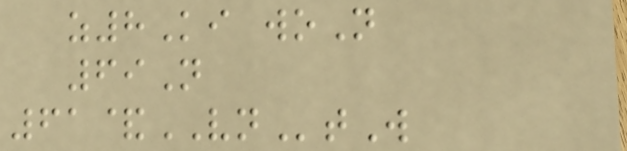z8Ki woN
69N
61&VNtW
